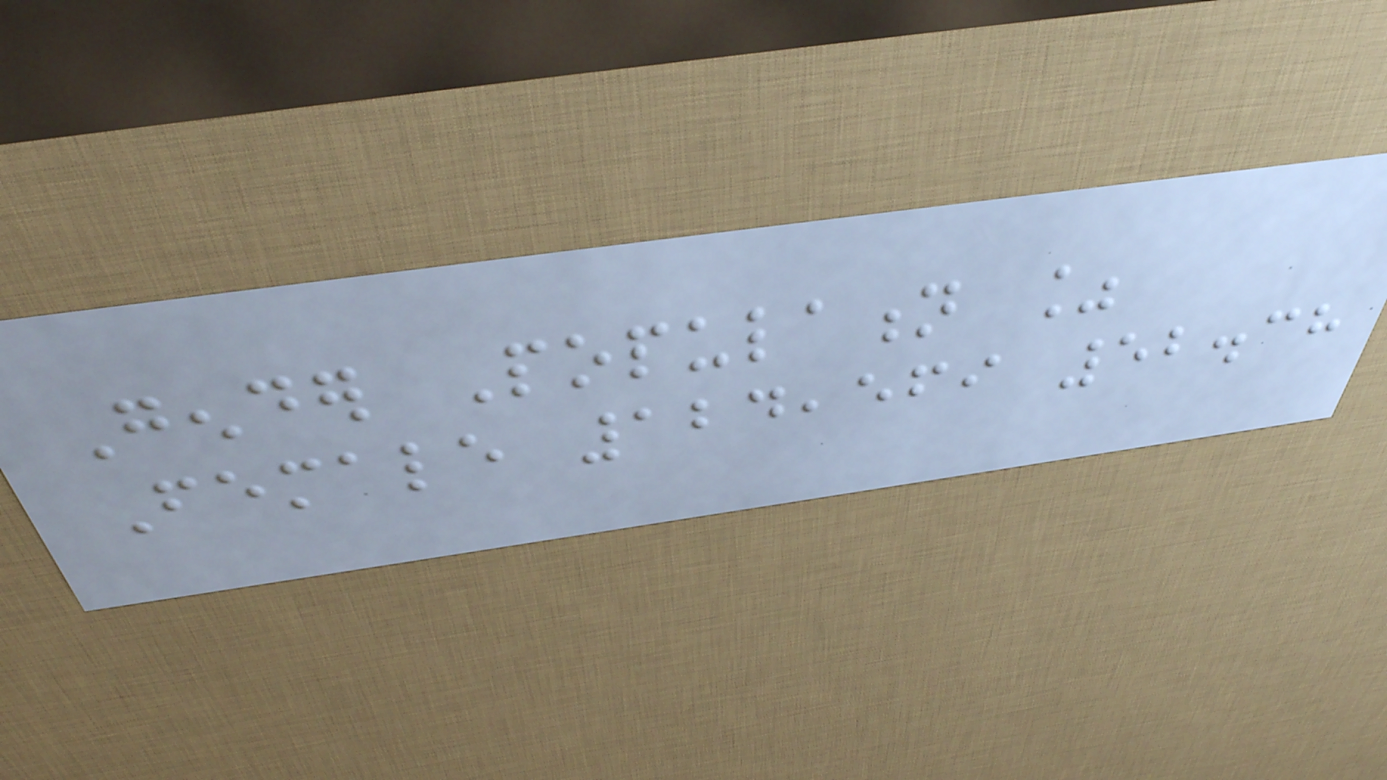Gender Population %
Female 124,569 52.38
